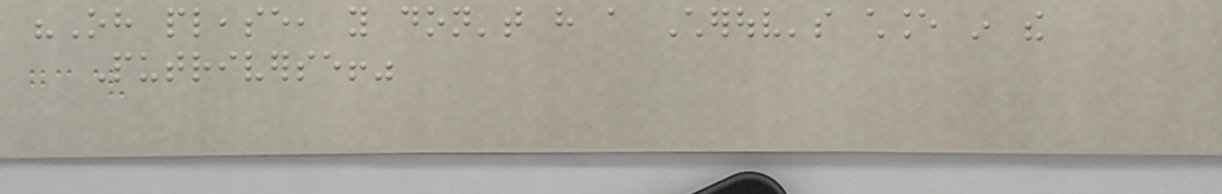"Oh please, you don't have a Cherouv's chance in the
Putriverse!"
